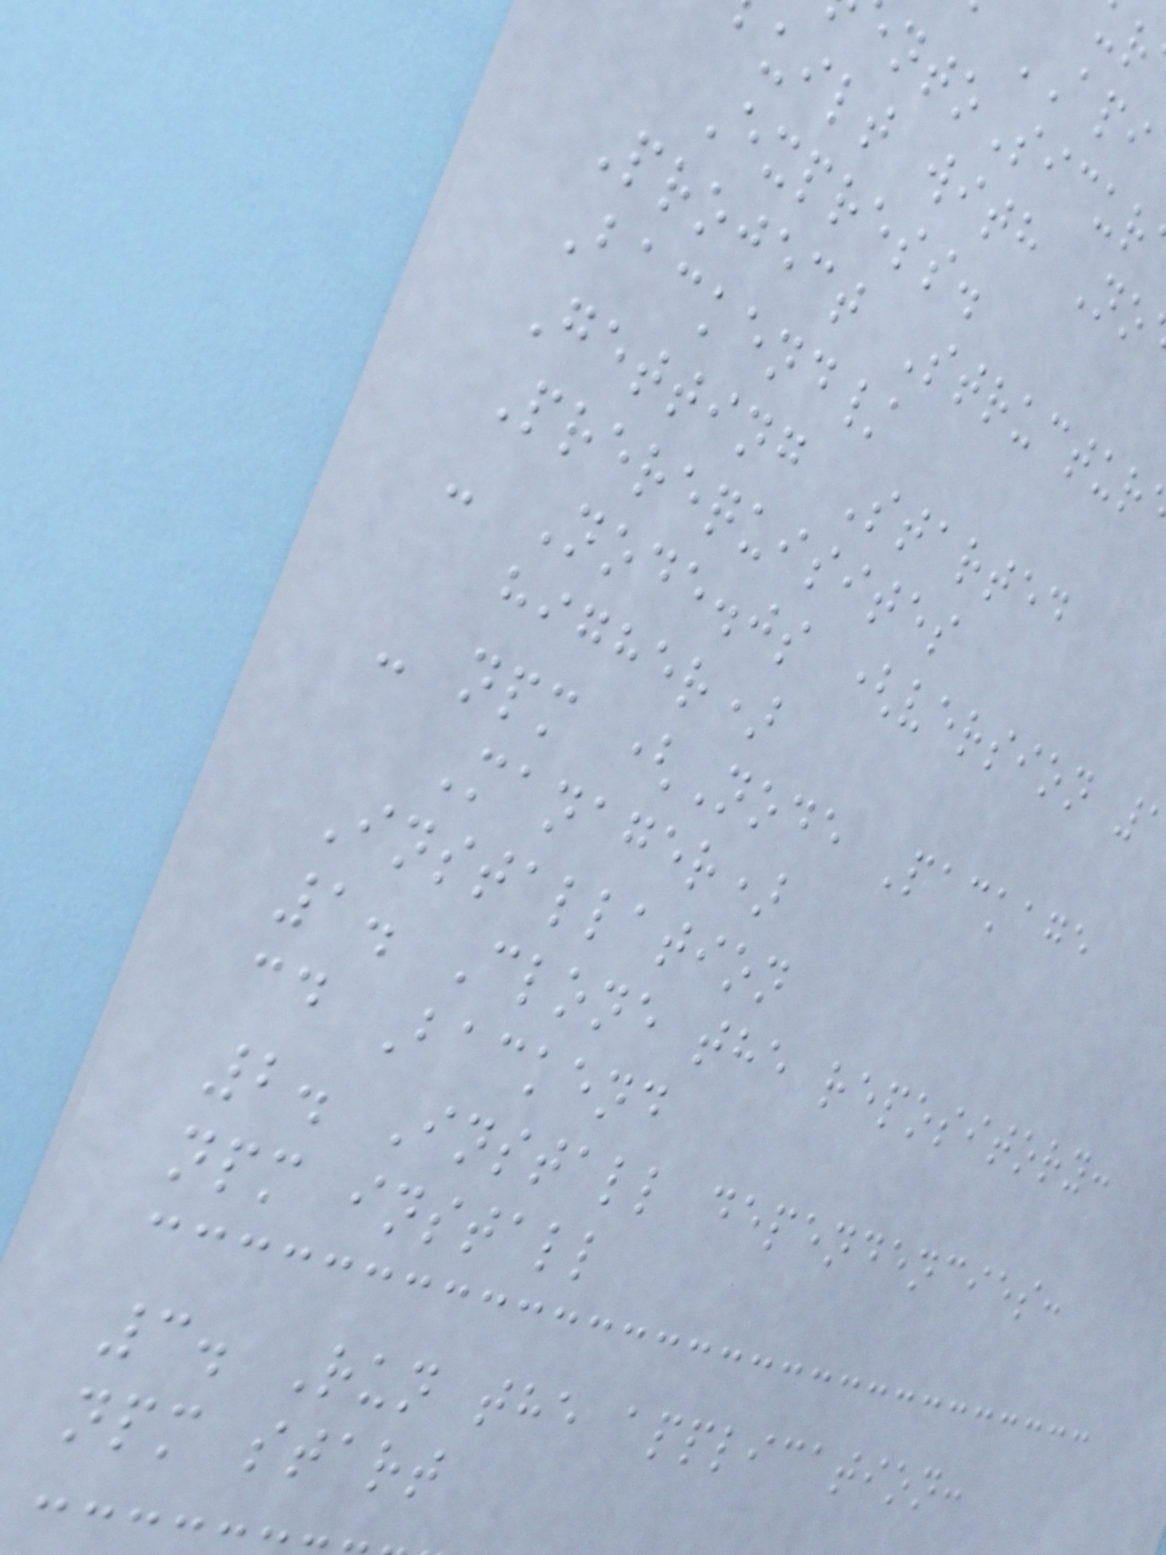uilt with No
Express.
Project Structur
Backend/
Getting Started
Prerequisites
- Node.js (version
higher)
- npm (Node Package
Manager)
Installation
1. Clone the repository:
cd Backend
2. Install dependencies:
npm install
3. Run the application:
npm start
